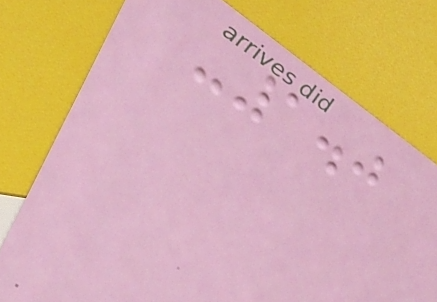-1.0
